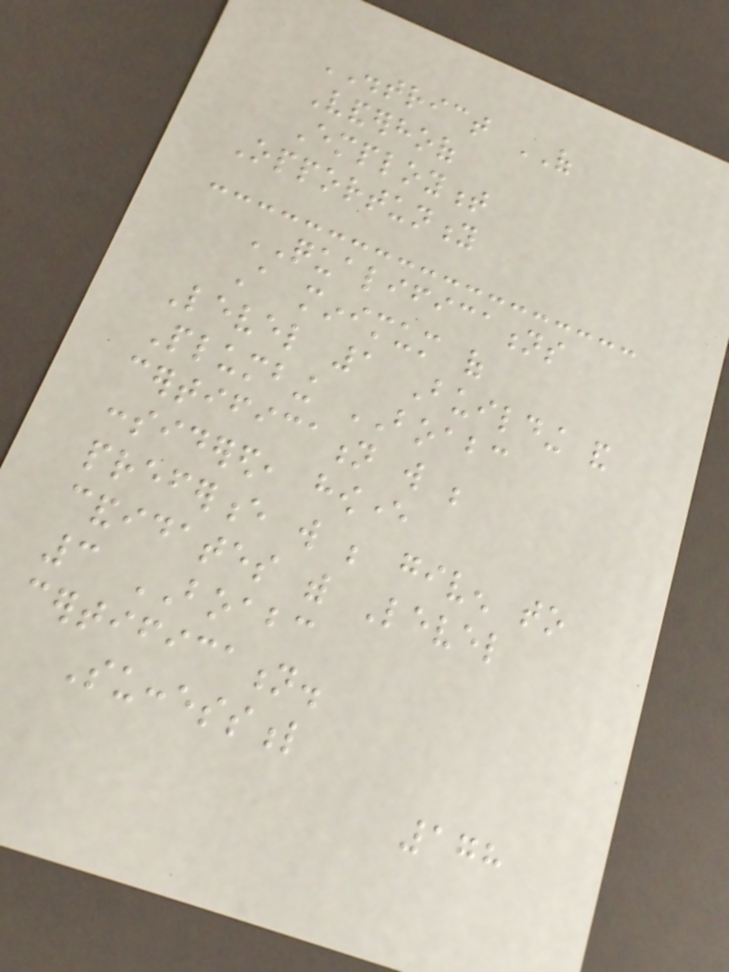DISTRICT OF
Vanderhoof
Employment
Opportunity
QUALIFICATIONS
A minimum of
Level 1 Building and
Plumbing BOABC
certification will be
considered, however
preference will be given to
candidates with Level
3 BOABC
certification.
Successful
178
